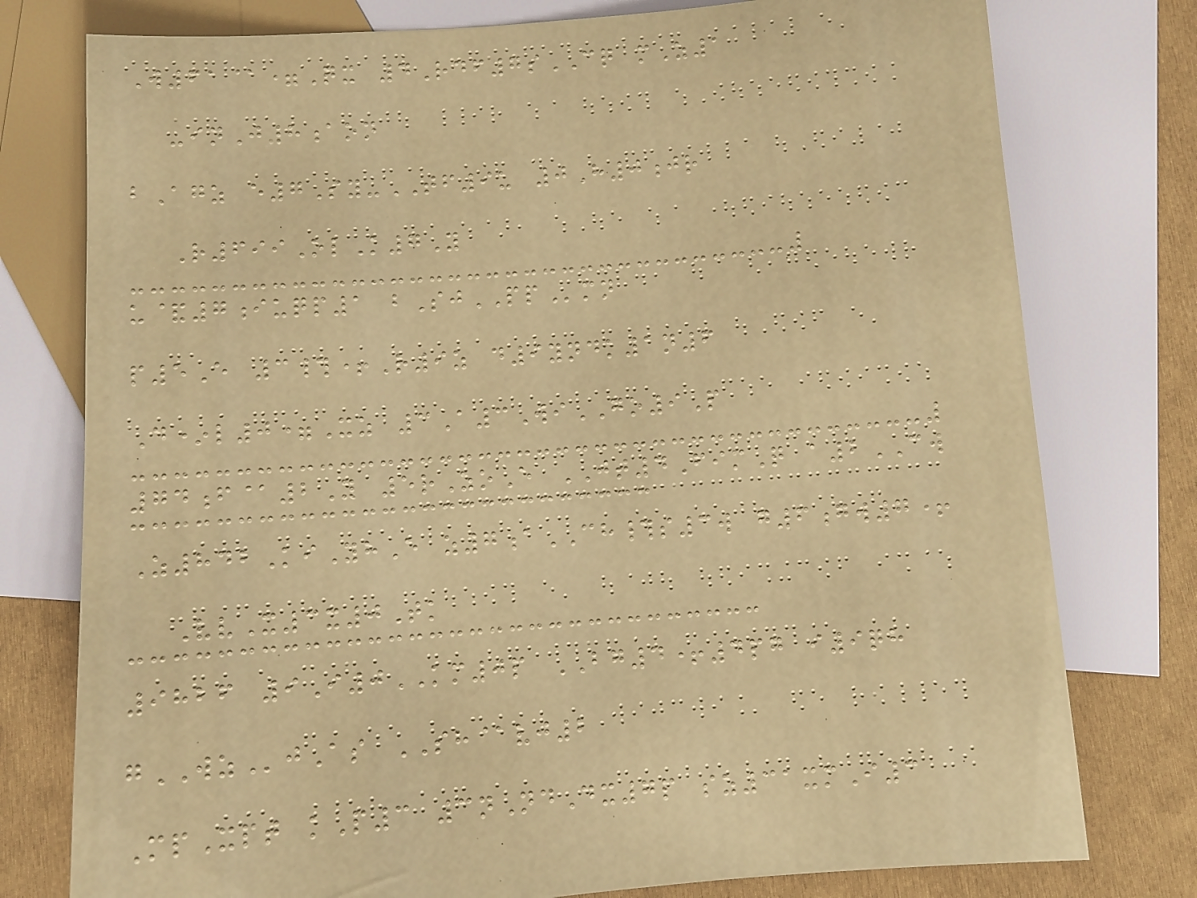W61@=Qx 4Rdf7sCQ mZ1
-inJ8aon
bAgz e7Sy-TF9u 0H0jr
R699OlK7Y
u&7iuqp1 bSjPPmn
p5E 3#+R9z d9yndk1n6
D*l0=Xz 3A3WiGO9P
74f@2Y 5rZoE JT4FimQ a2CW
Z842KiYhE z7aCH#s3w g6gw7+
VvX3x0Tk
9826 9I0KM0p BG4+4pg i9qh
gWZjAs SH@vj2
MpXpt kP3 3nNdDx7p sz31xmI3
